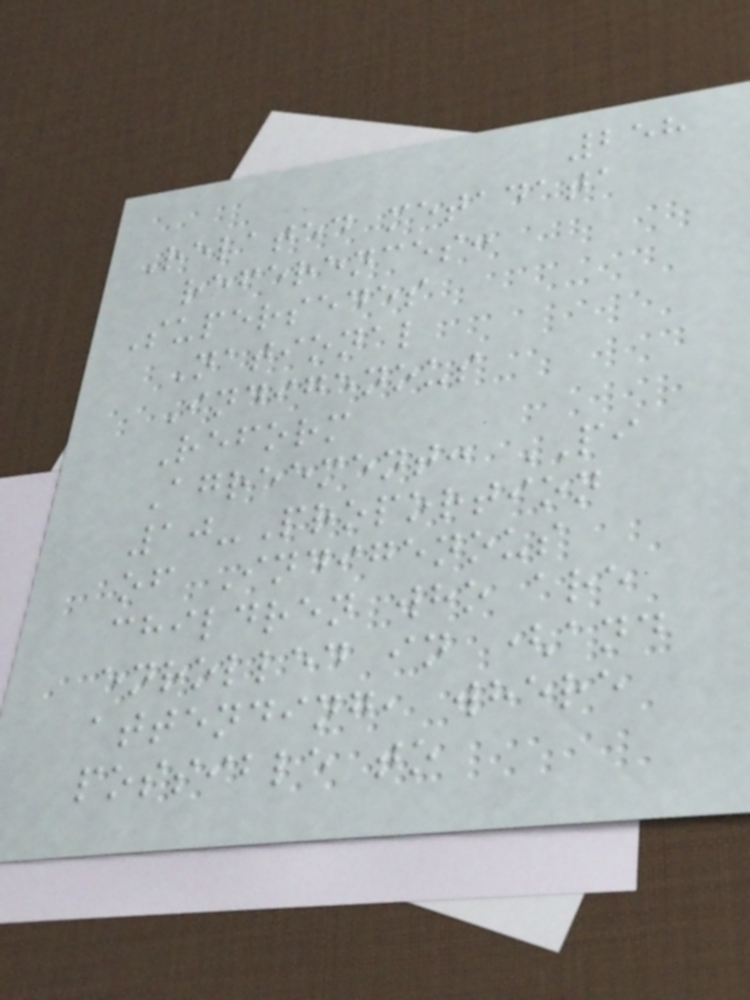258
Related metadata
references:
Supersedes
National
Indigenous
Reform
Agreement: PI
10-Proportion
of Indigenous
children who are
enrolled in (and
attending, where
possible to
